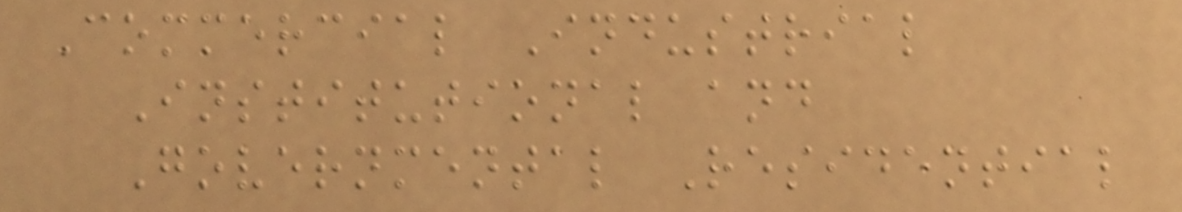Commercial Industrial
Institutional and
Governmental Residential
